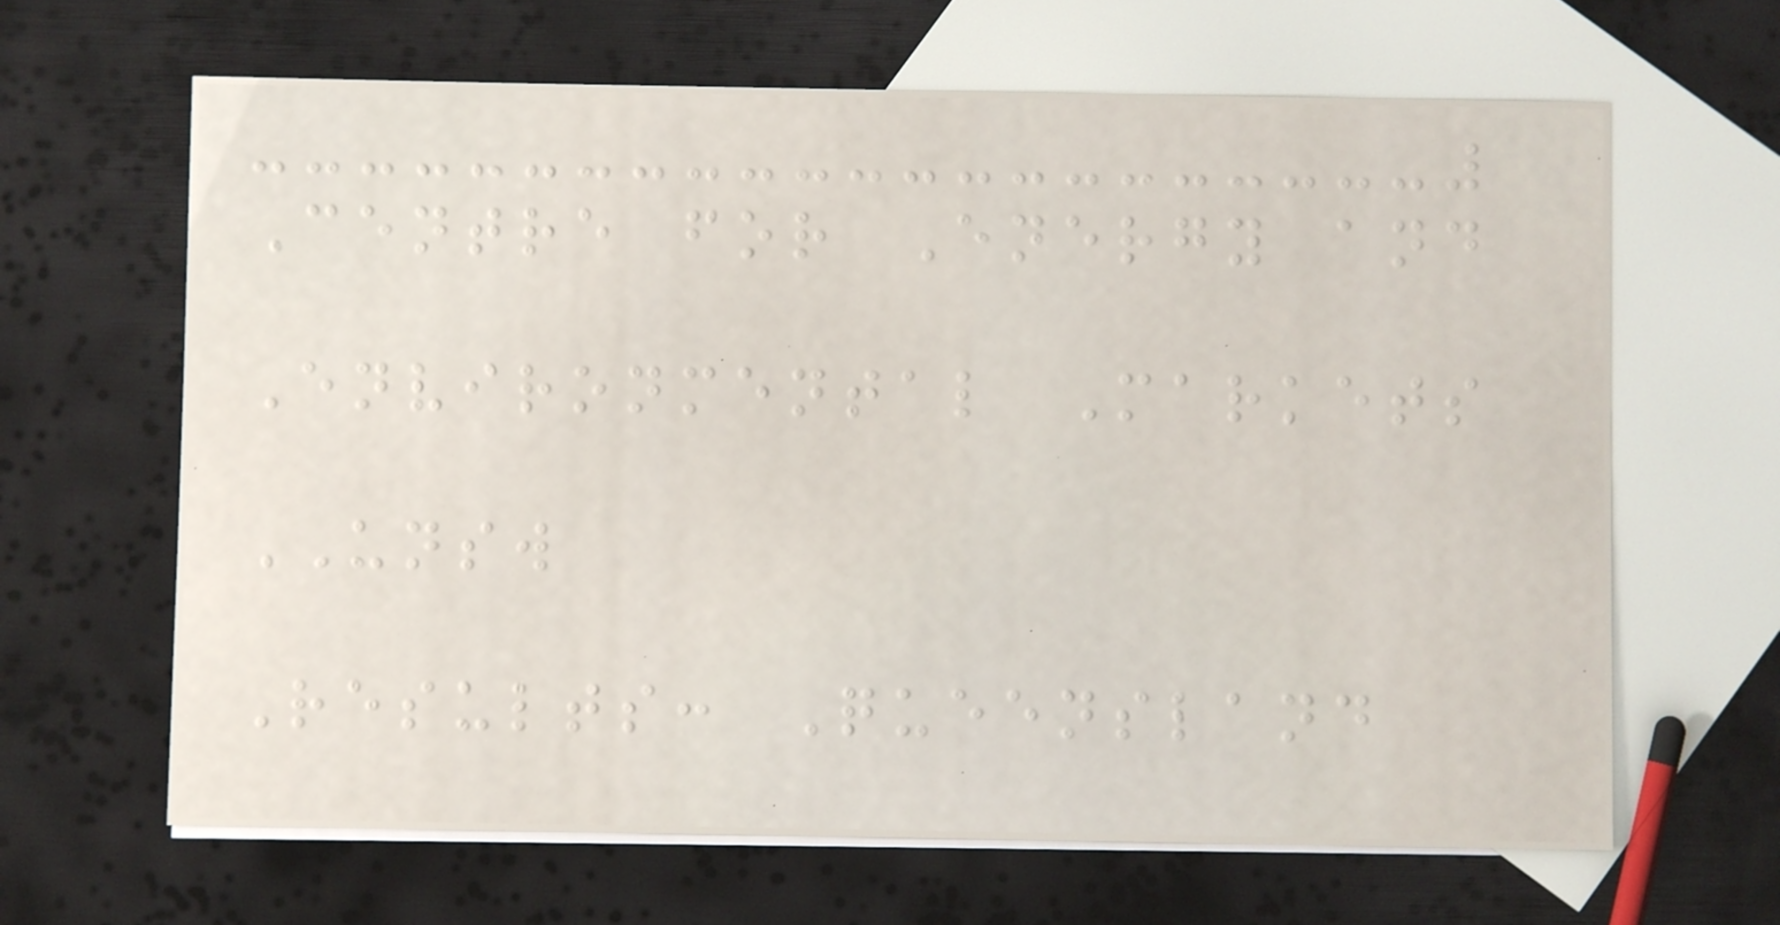Centre for Energy and
Environmental Markets
UNSW
Results: Queensland
